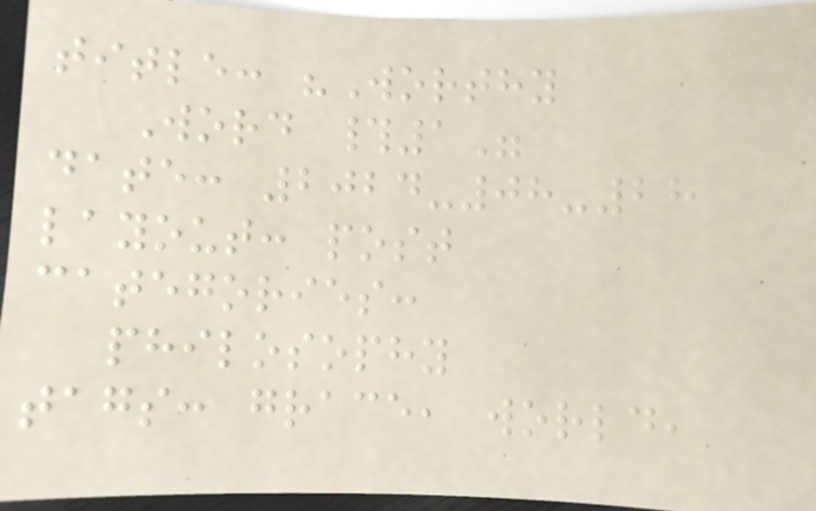title: "Worthy
Word #1"
date: 2024-08-28
layout: post
categories:
philosophy
tags: grace, world,
